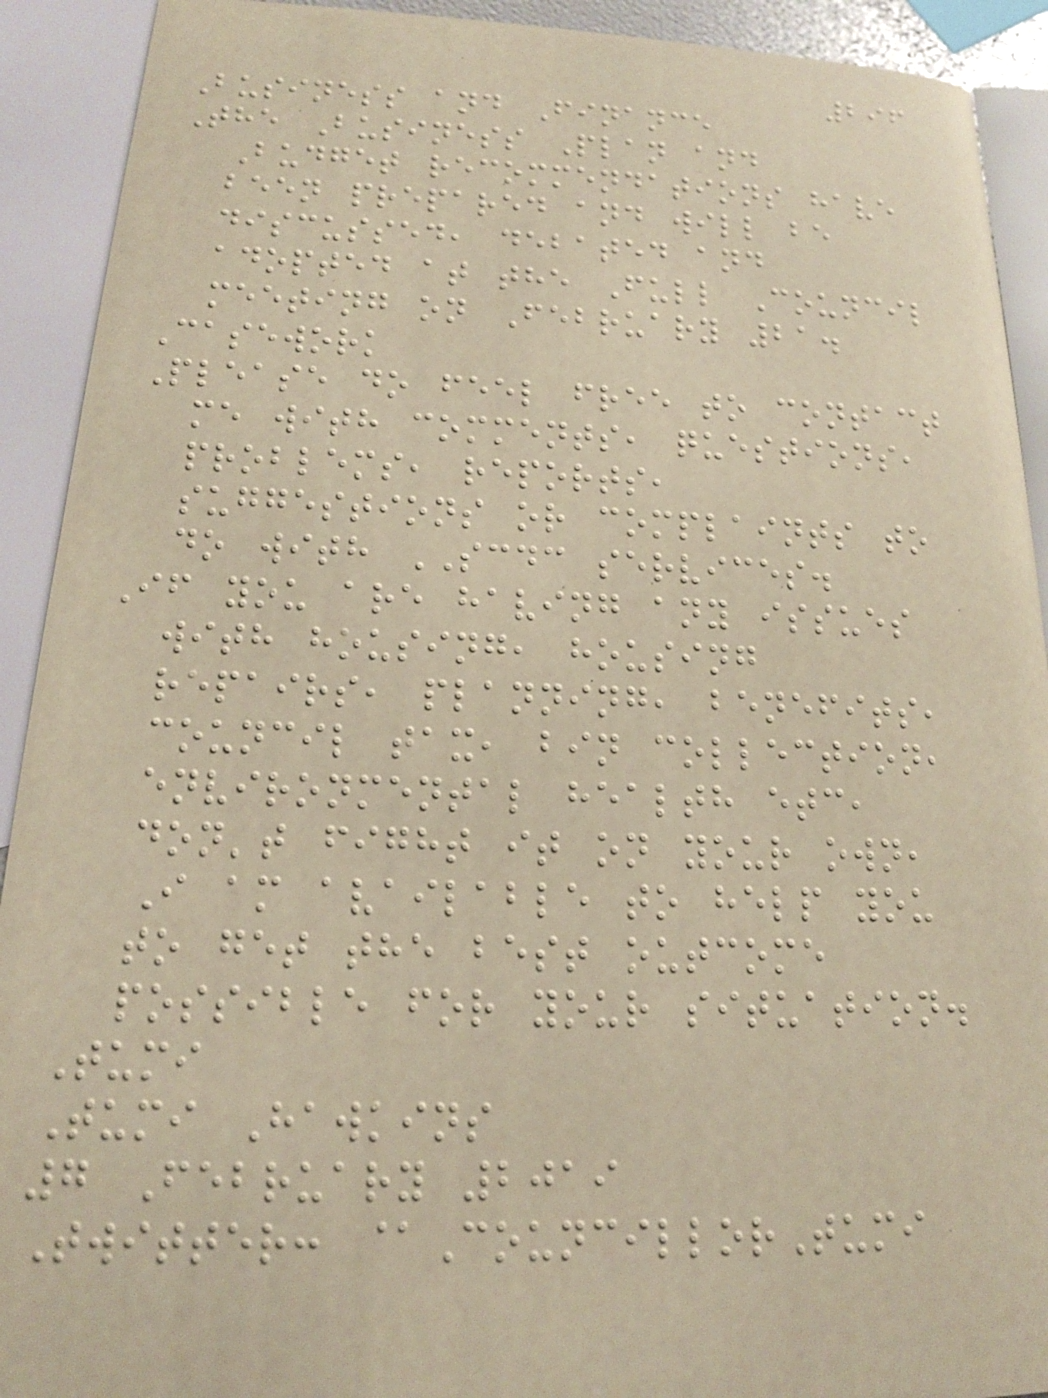296
Business and Finance
The Business Plan and
Budget recommendations have
been prepared and will be
discussed, debated and
adopted at the Full Council
meeting on February 21.
Casework
Please do feel free to contact
me with comments, questions,
problems, reports,
suggestions or complaints to
do with SCDC services.
If you are having any issues
with housing, housing
repairs, planning, benefits,
council tax, bin collection,
environmental health etc,
don't fight it on your own,
I am available to help you
to get the best outcome
possible for your situation.
Tumi
Tumi Hawkins
7 February 2019
Twitter: @CouncillorTumi
